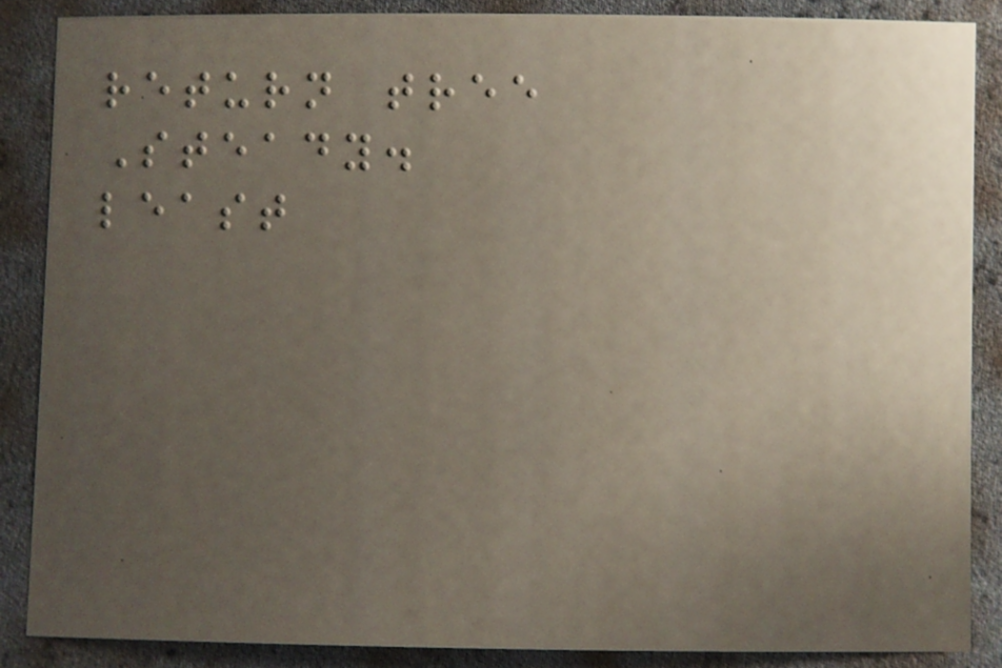return tree
Steady.
least
